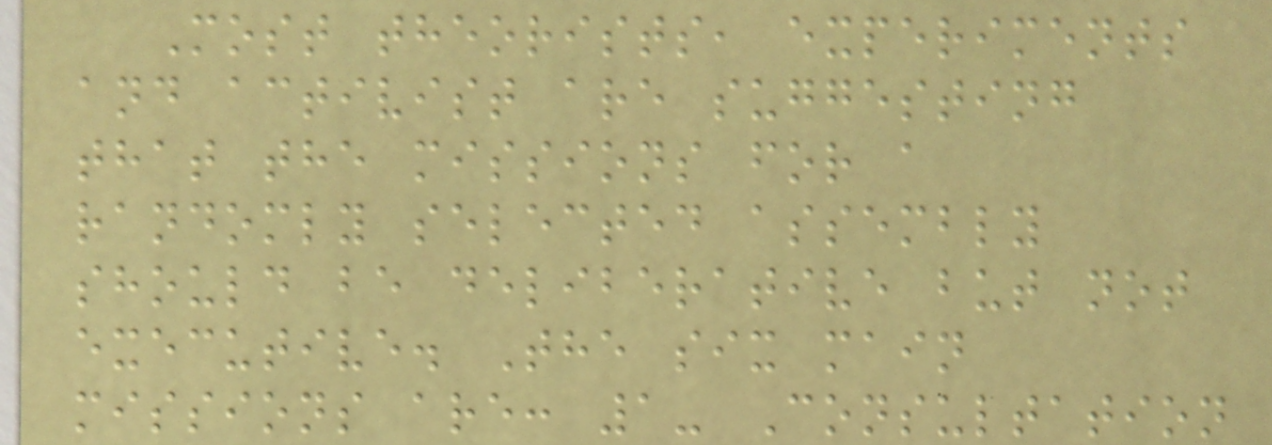Most theorists, experiments
and activist are suggesting
that the missions for a
randomly selected assembly
should be deliberative but not
executive. The six main
missions are: 1- Consultation
